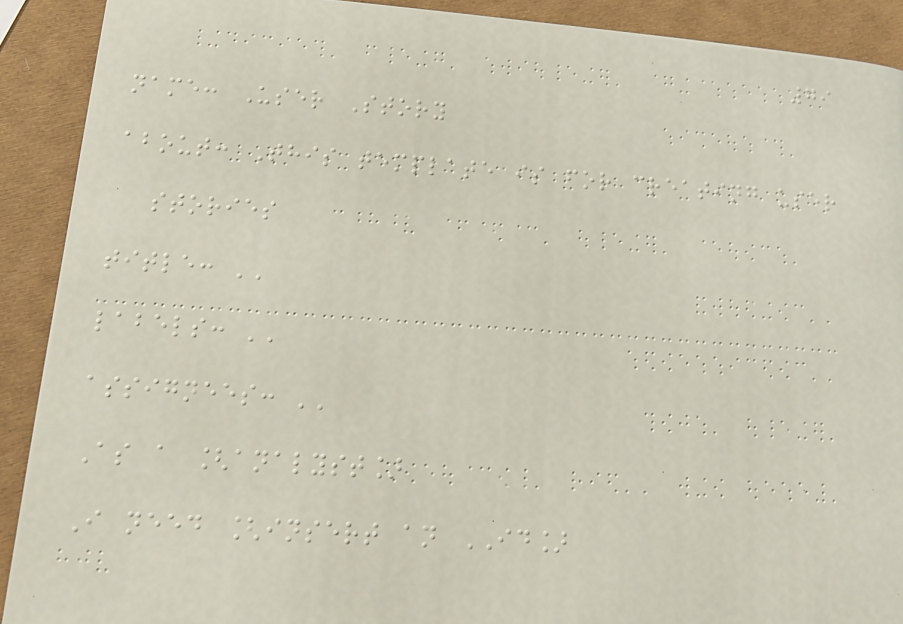79
name: User Story
about: This template is for creating user
stories
title: ''
labels: ''
assignees: ''
As a [analyst]
I need [insert an ID]
